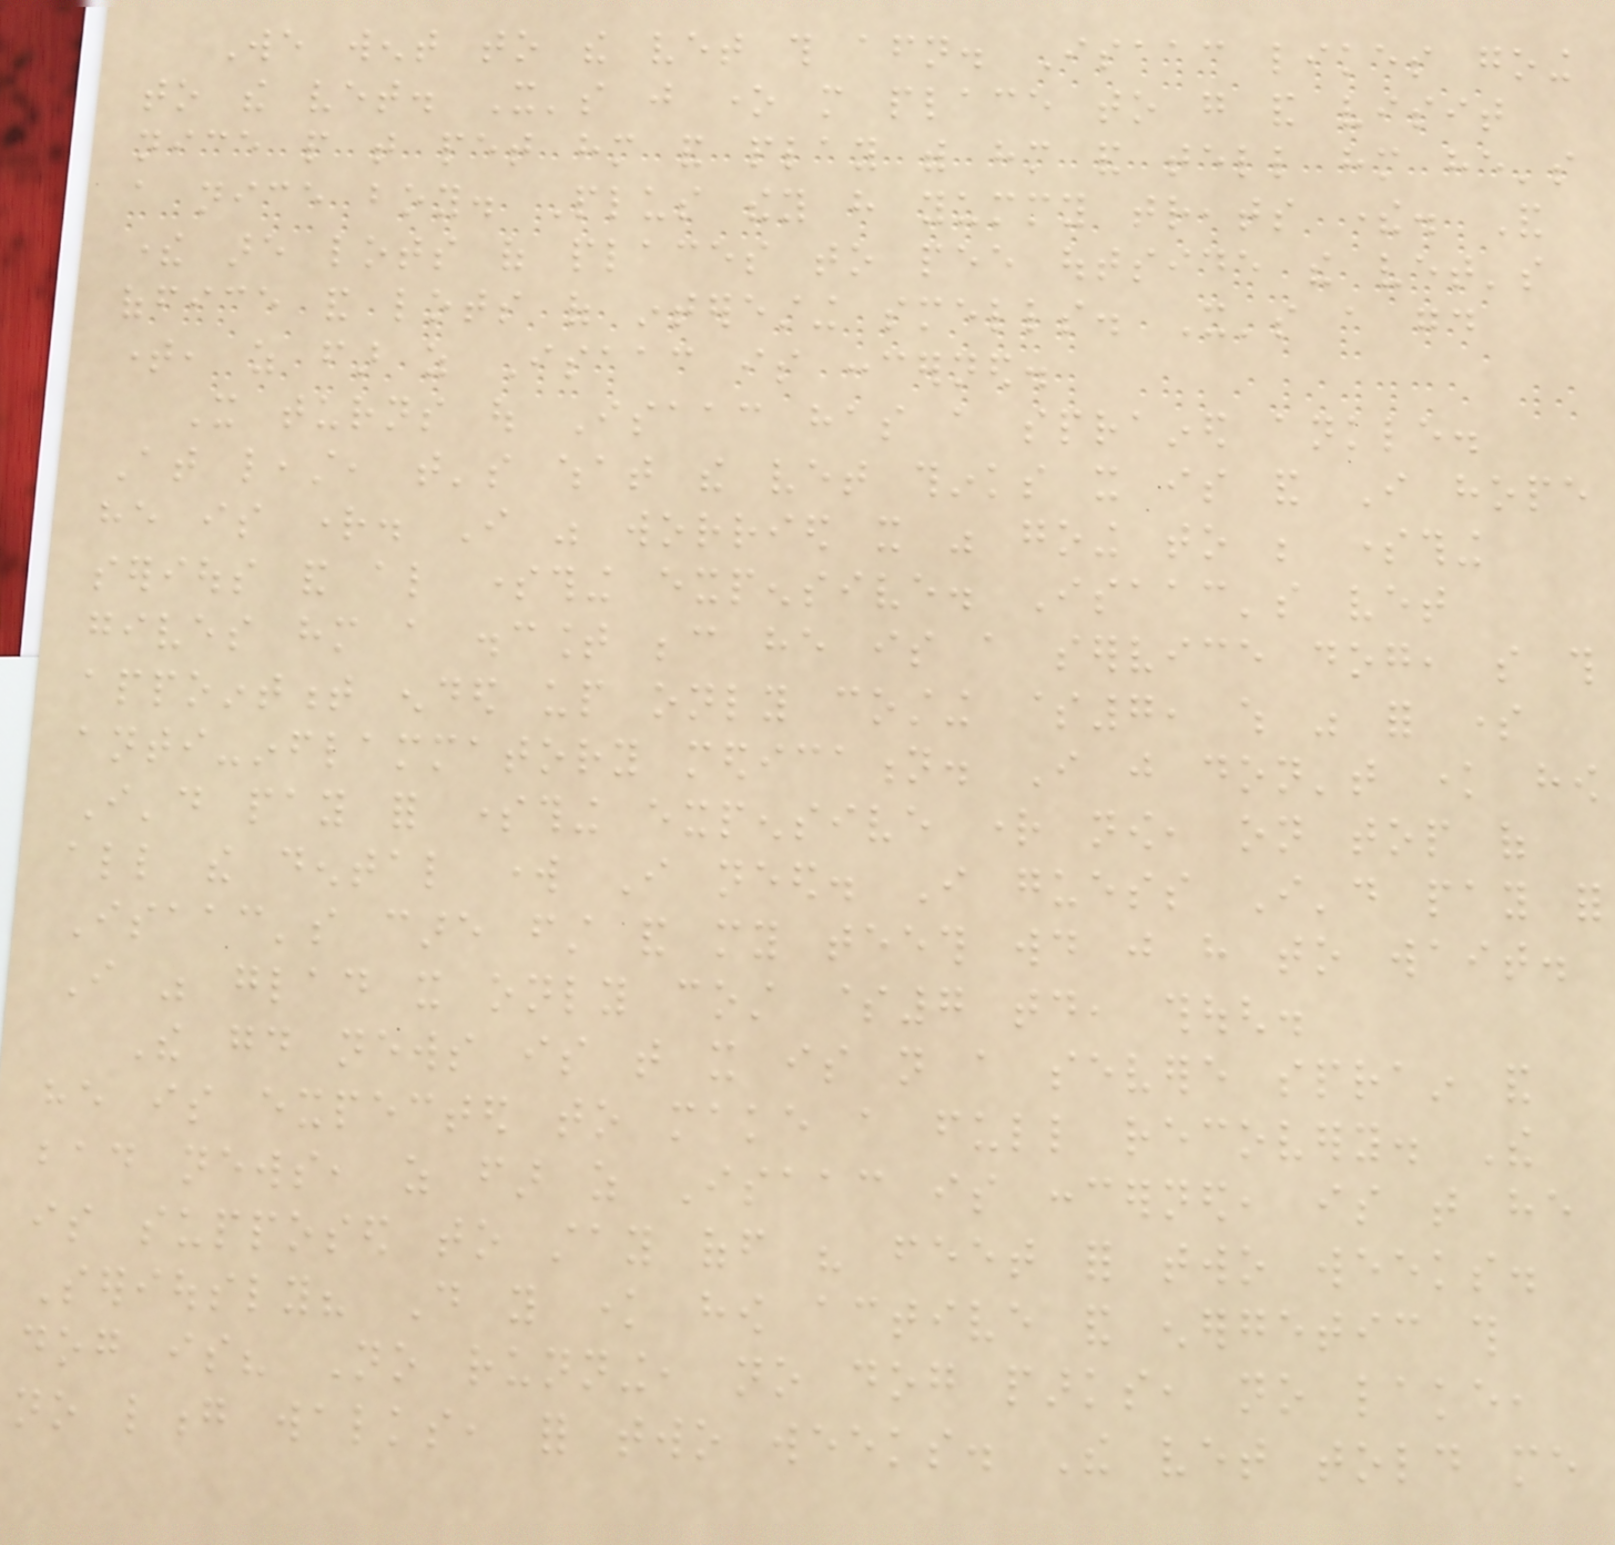We went to the vet this afternoon. Isaac likes going
to the vet. It's just one more place to go and visit
nice people that pet him and play with him and tell him he's
a nice boy. Plus they have yummy treats there. And
there are lots of places to pee outside the vet's
office and lots of interesting smells. It's a good
time, as far as Isaac is concerned.
It turns out Isaac has a sprained ankle.
At least, that's what the vet thinks it is and I hope
he is right. I was worried it was going to be something
serious and also something expensive. Isaac's vet
gives him a discount because he is a service dog, so this
appointment ended up only costing $7, which was for some
anti-inflammatory medication. I just don't know how
I'd pay for something expensive right now, on top of
all the dental work I need. I guess I'd pay for
Isaac's care first and my teeth would just have to wait.
I was glad it only cost $7 today, though.
The good news is that it is not a severe sprain and
he is expected to make a full recovery. The
bad news, as far as Isaac is concerned, is that he
is supposed to stay off his feet for two weeks.
Seriously? Do you know how active and energetic this
dog is? No running, no dog parks, no lake,
no long walks, for two weeks. The vet told me
